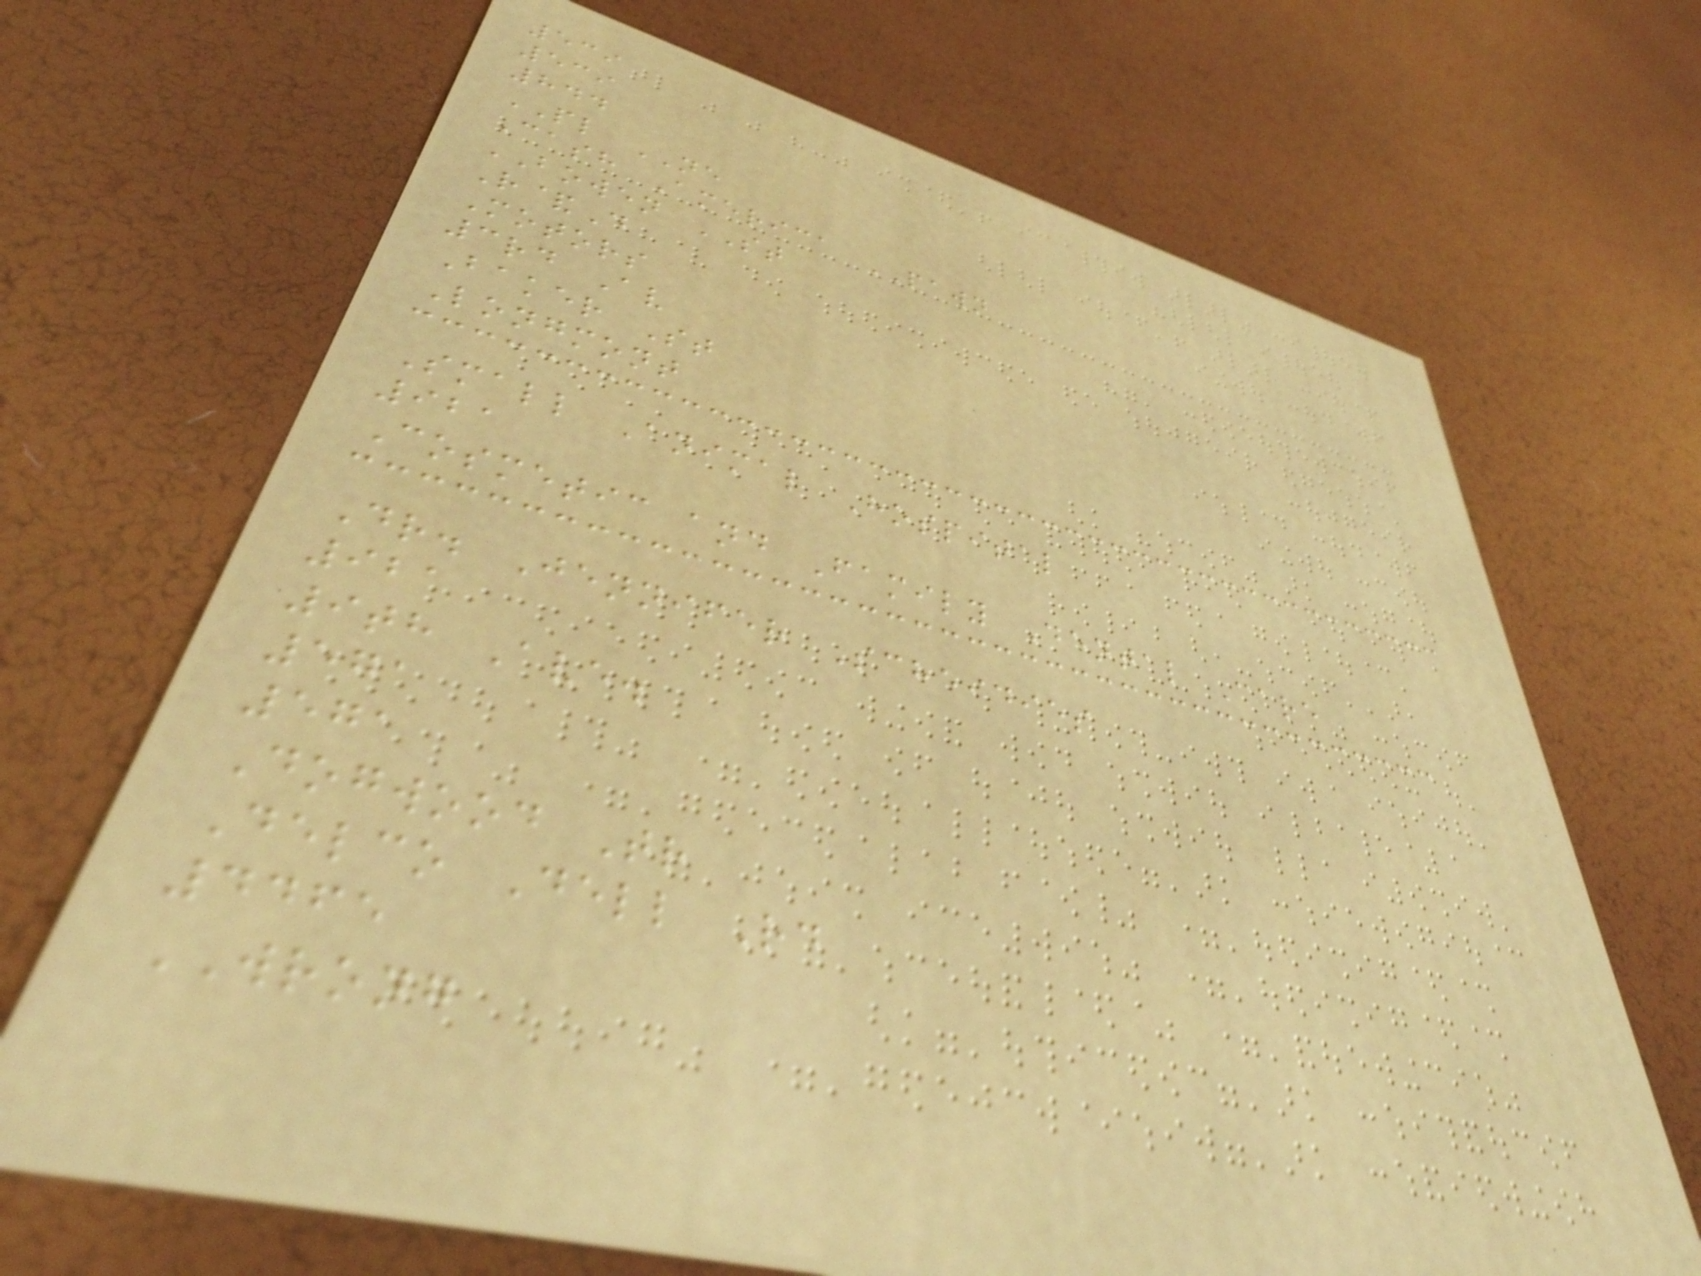539
539
844
PL NE
Cash America PAWN
BOWEN ST
R&D
Motors
3rd Av
Baker St
Longmont
Small Animal Hospital
921
Cosmetic and Family Dental Care
Dr. Jennifer Scheidies
921
9th Ave.
571
571
Dogwood Tr
Delco Dell Rd
4465
WRONG
